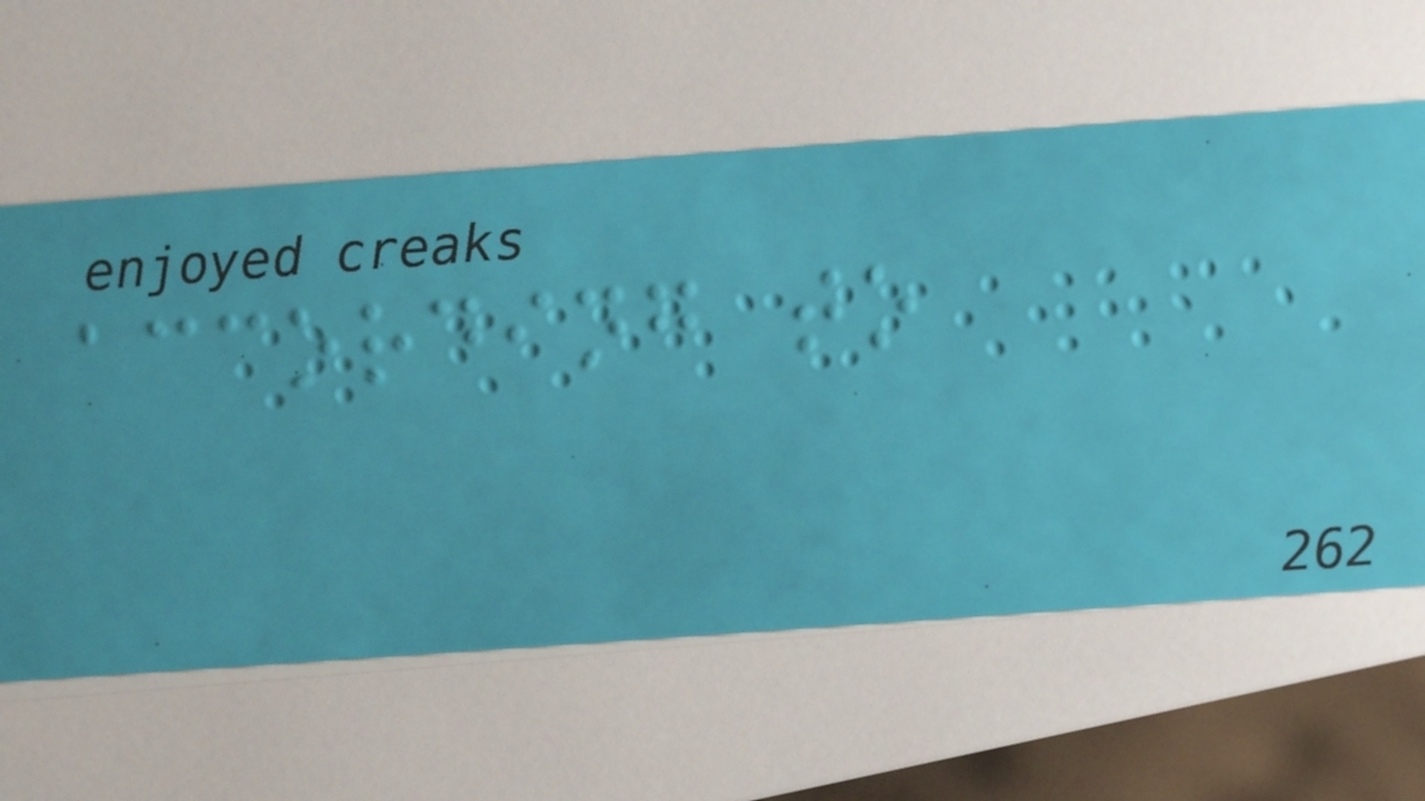according to
